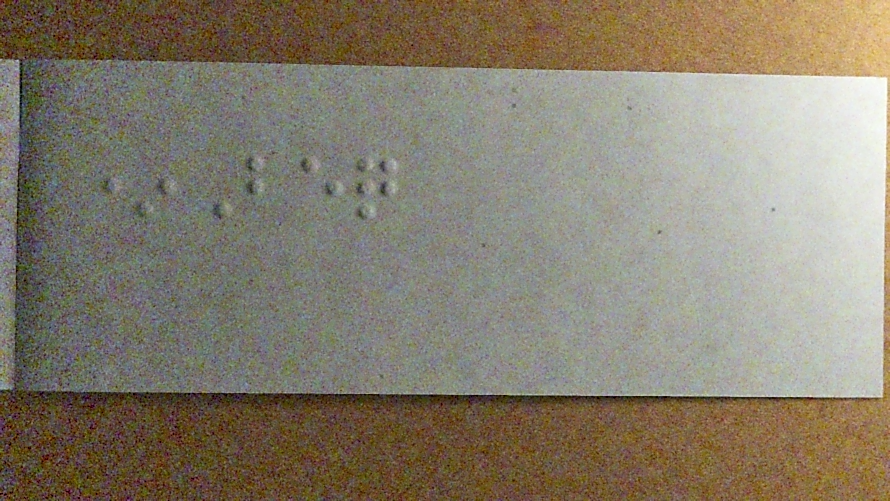*Beq
